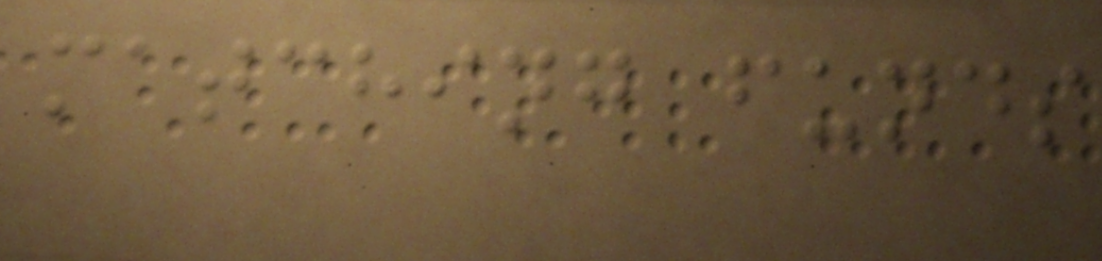matching funds
